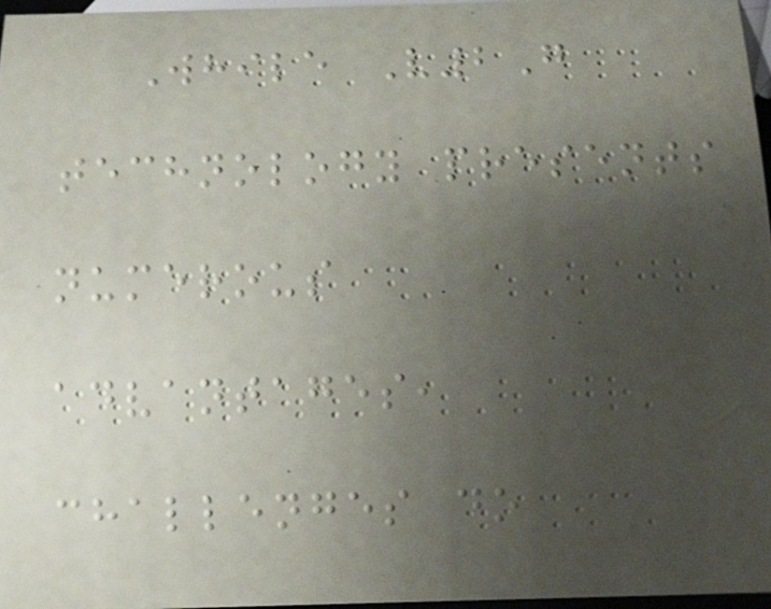While V2G
technology presents
numerous
advantages,
challenges do
